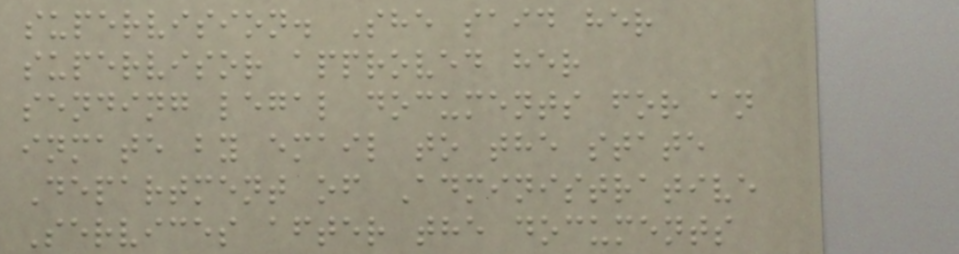supervision. She said her
supervisor approved her
sending legal documents for an
inmate by email to the state
Department of Administrative
Services after the documents
